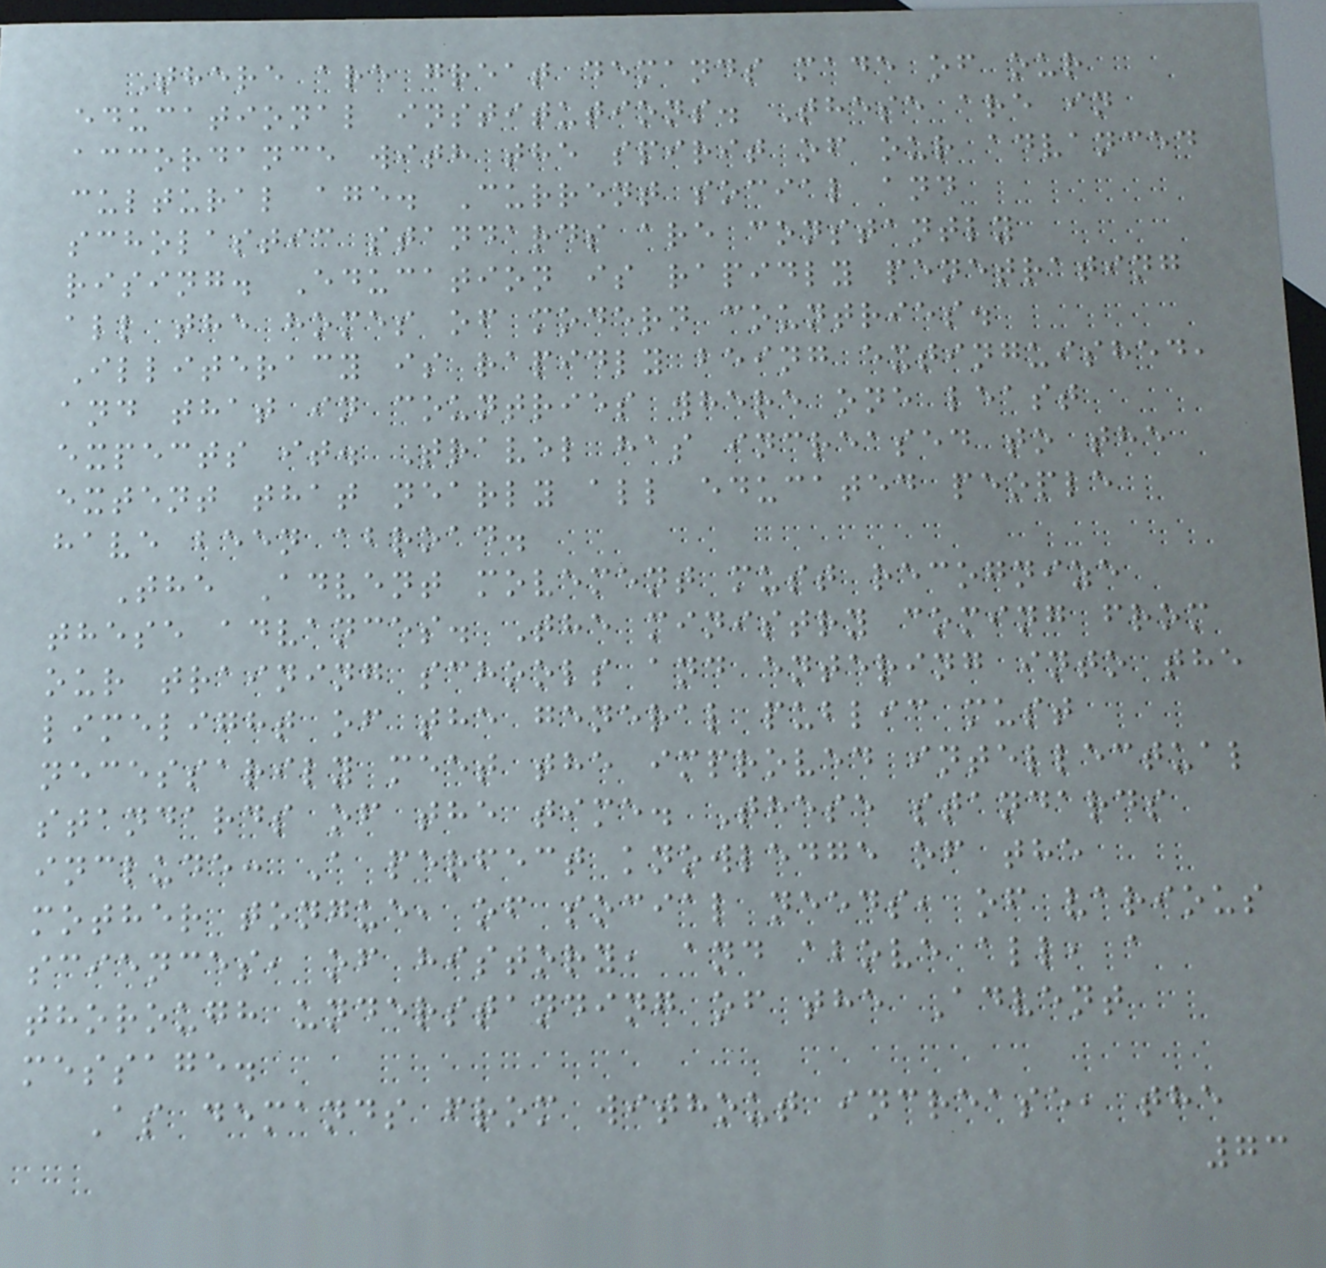There are great demands made of our
educational institutions. These are in
accordance with the spirit of our advanced
cultural age. Current social and
scholastic standards are constantly
rising. Education is rapidly penetrating
all the homes of modern countries.
Illiteracy is rapidly being extinguished,
and that in countries where one least
expects it. Travel has increased to the
extent that nearly all educated people
have been abroad.
The Advent movement must recognize
these advances. The ministry coming from
our training schools and entering into the
limelight of the general public must
necessarily meet the improved intellectual
standards of the time. These standards
include: A perfect knowledge of the
mother tongue, of social needs, of various
sciences, of history, and above all, a
thorough understanding of the Advent
message.
As demands from without increase, the
73
